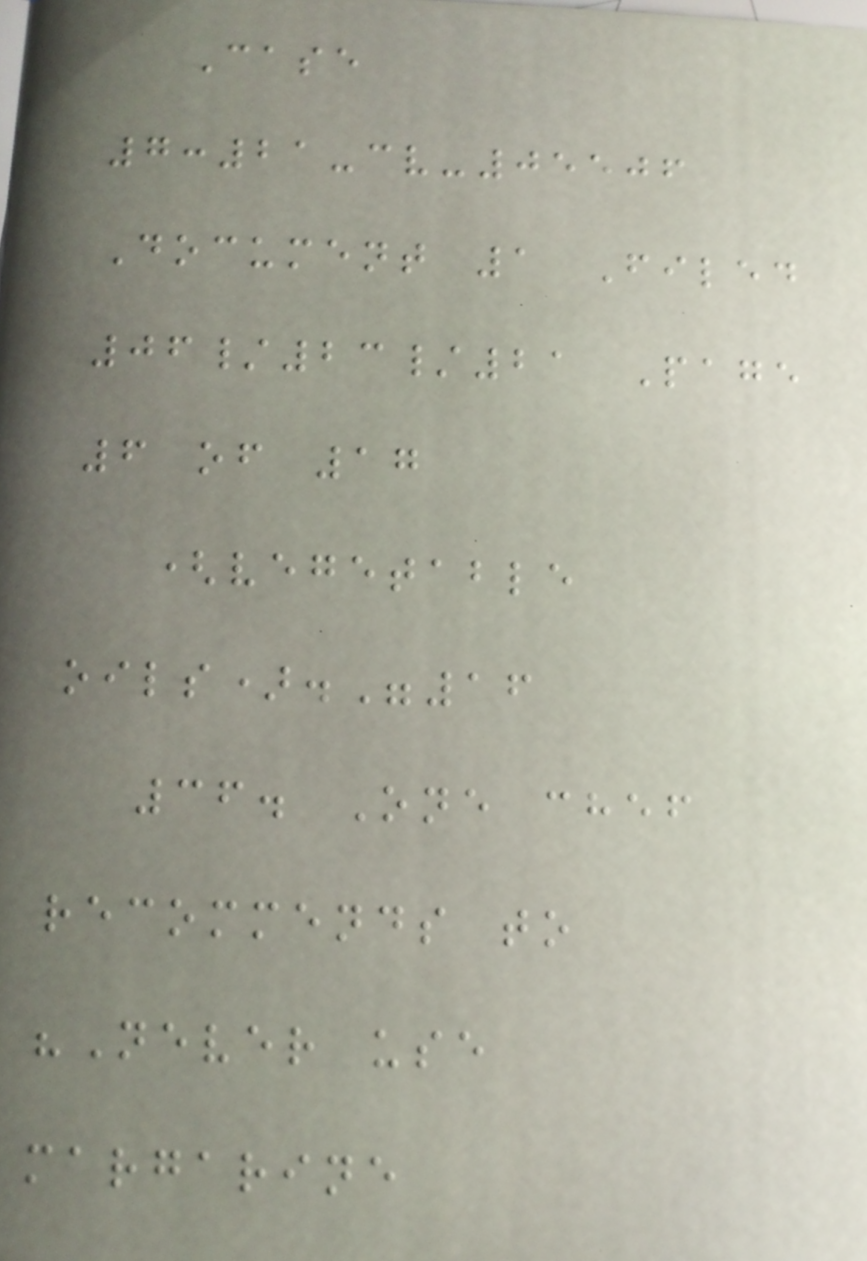Case
7:21-cv-05506
Document 1 Filed
06/23/21 Page
6 of 17
(vegetable
oils)."16
36. One chef
recommends to
"Never use
margarine
